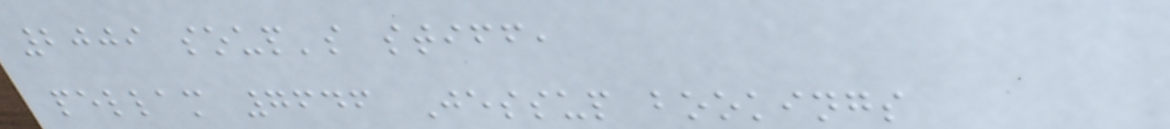2009 soup's stiff,
pellam 7646 Jessup bookings
